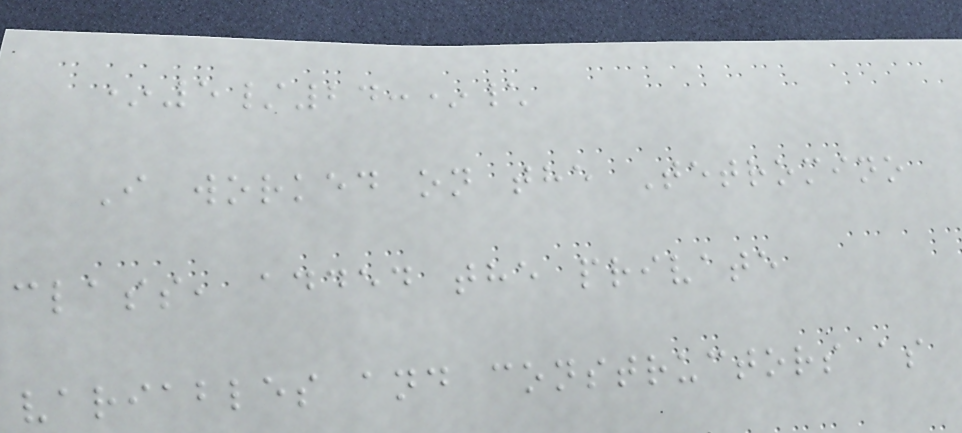*5/24:*\
I worked on the Tetromino
class, added the private
variables and constructors as
